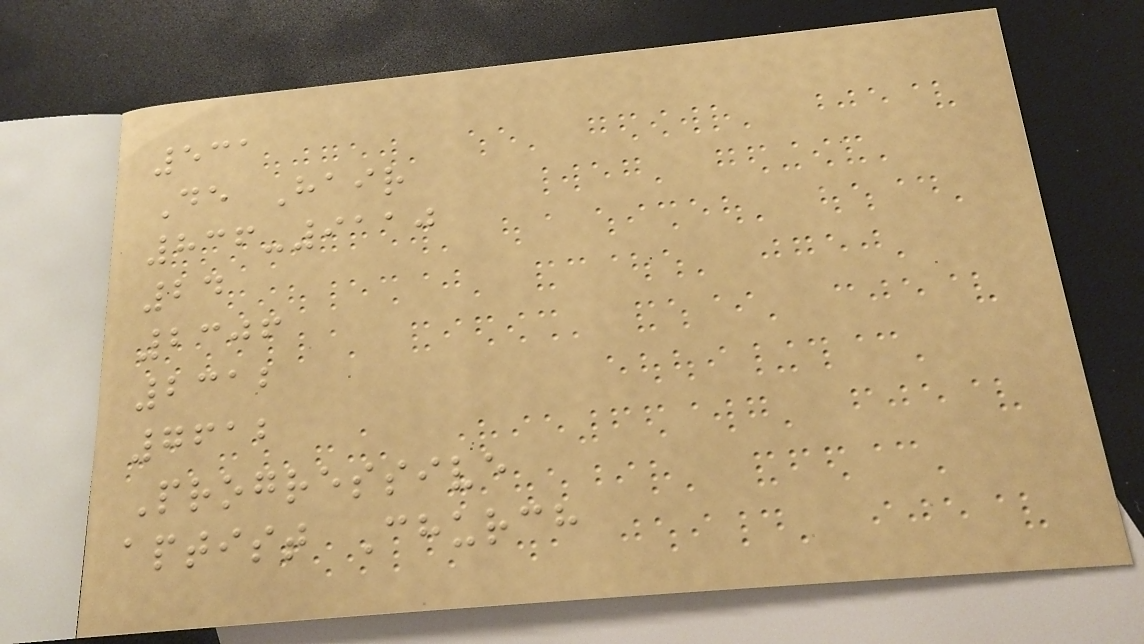531
De Hair
836-9110
24
2306
2312
7612
Progressive
aptist Church
